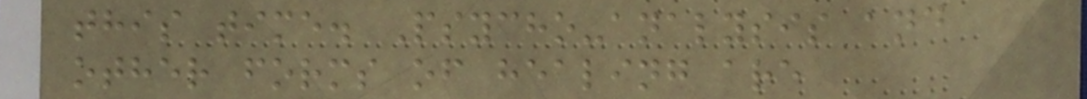this time. Psycho-analysis and
other forms of healing are
